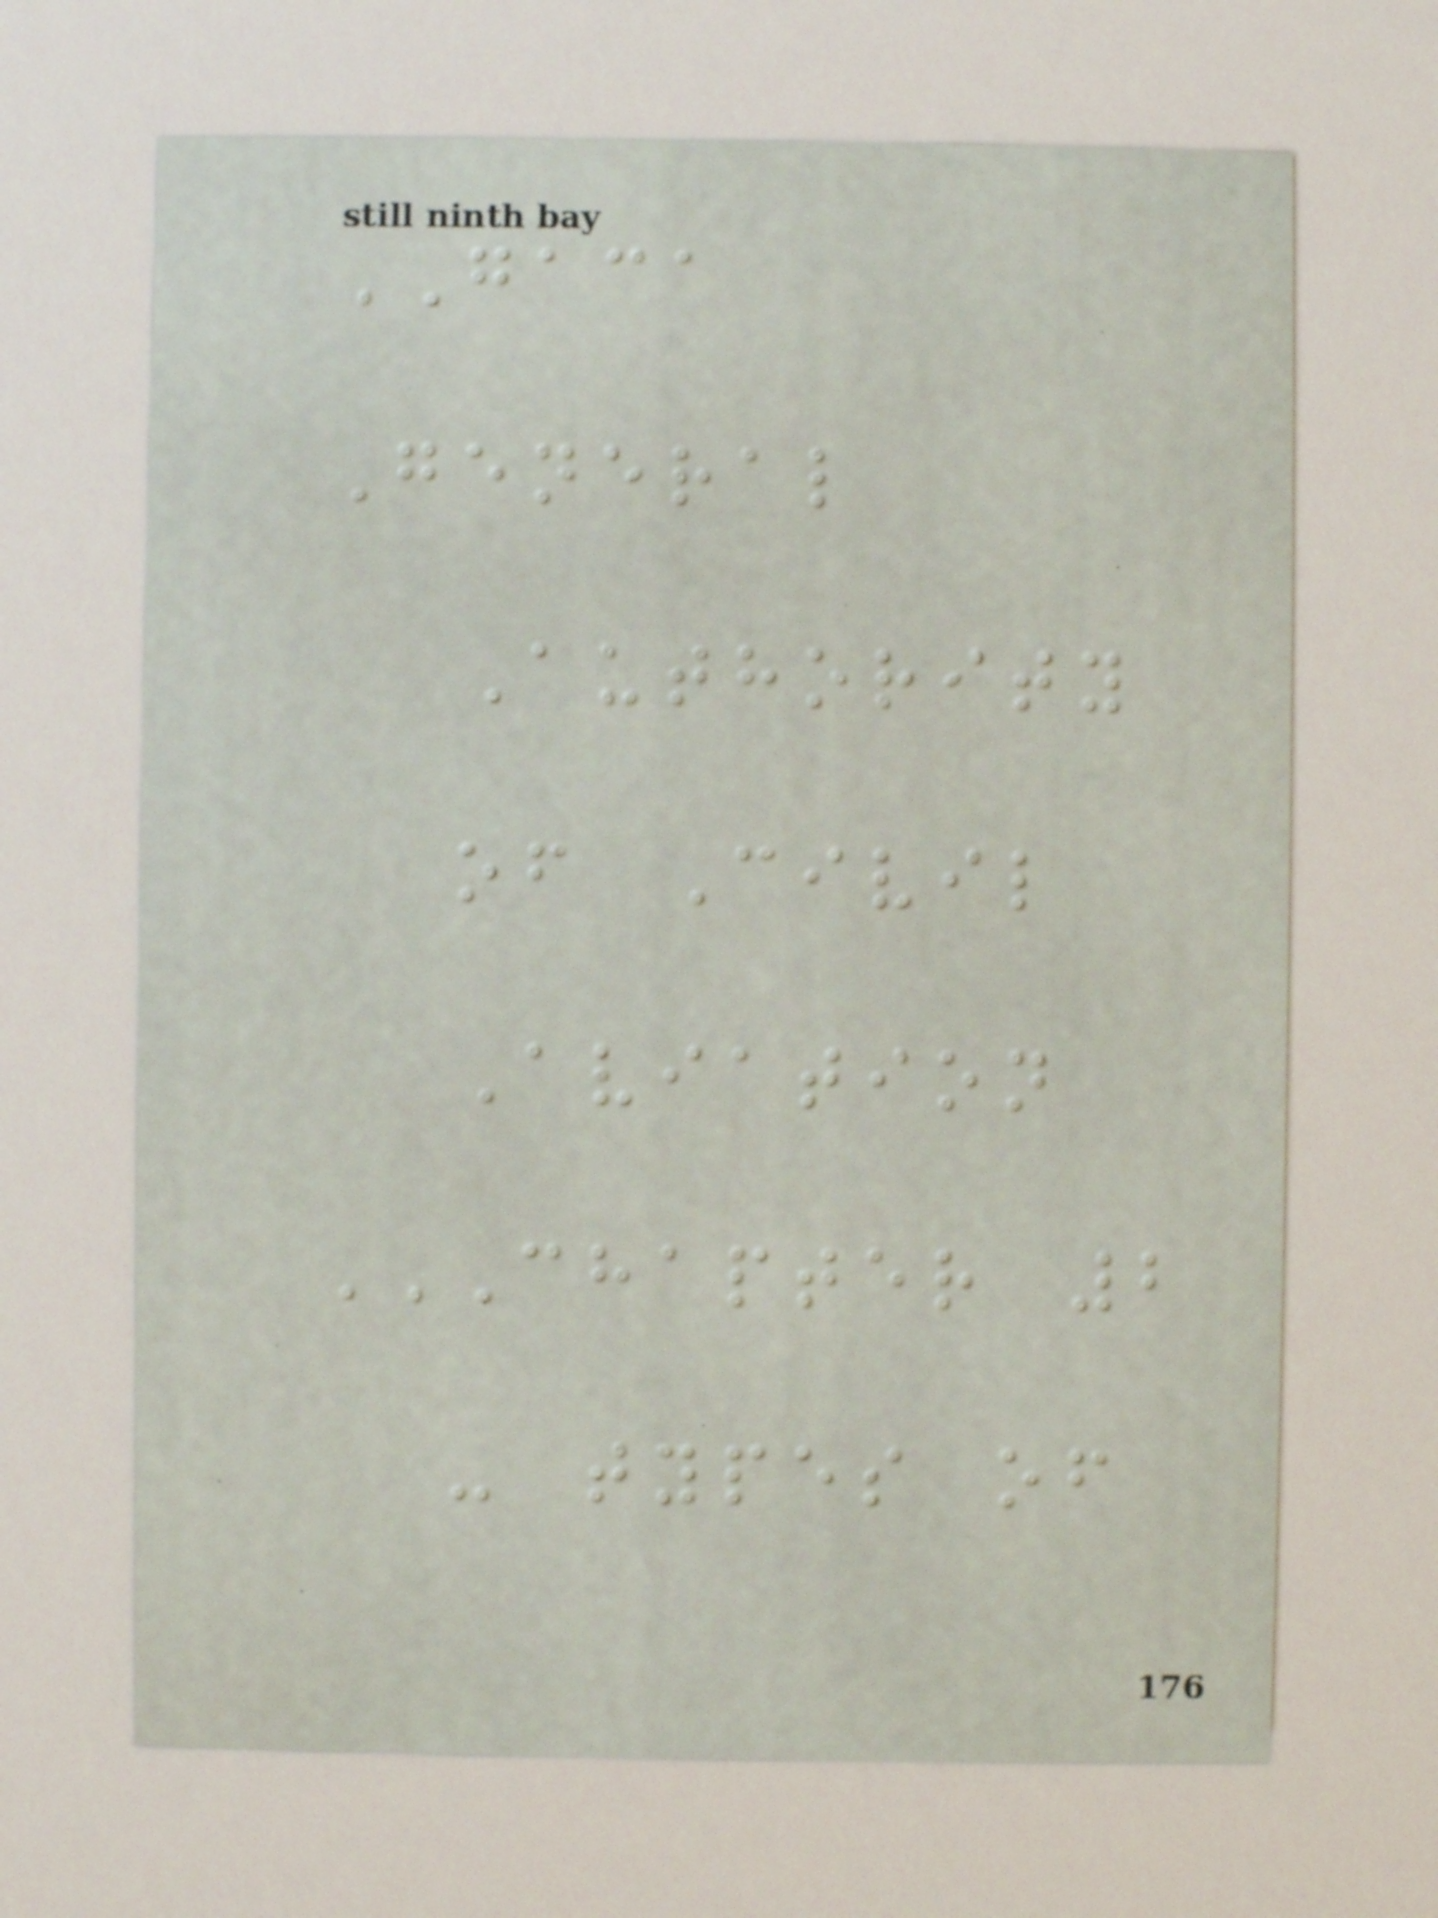GACA
General
Authority
of Civil
Aviation
CHAPTER 2
- TYPES OF
